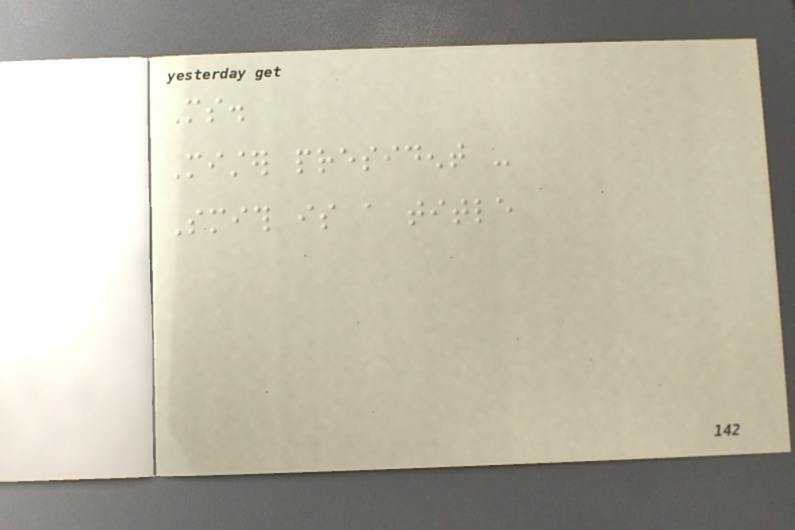Ms.
Mister president -
Smith is a title
